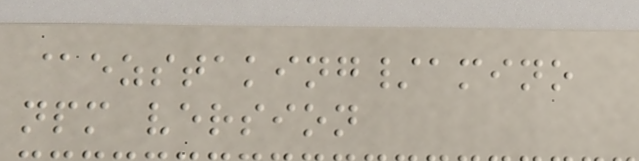@ezstaking/amino
npm version
